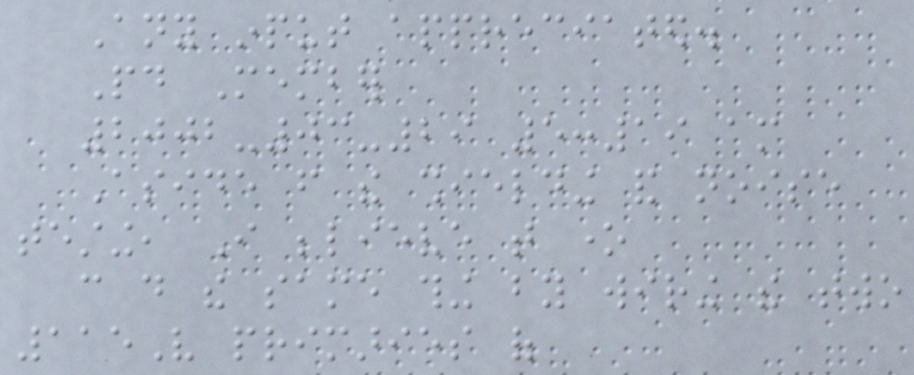Any input appreciated.
Paid Member
2002-03-29 5:19 am
Aside from the shielding and noise
testing, I believe that one
can do the same thing by wiring the two
115V primaries of
